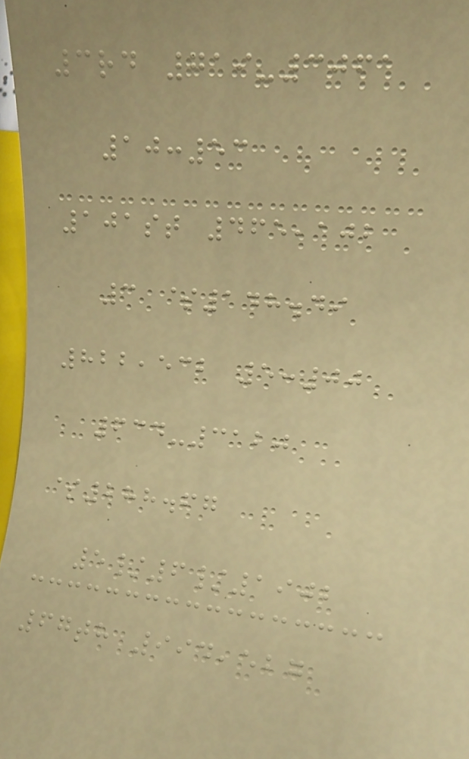3rd 719-3061
10:53
101st 465,102
3 $148.49
822,532 5:00
634-3120
$288.67
5/6/1902
67th 994,527
